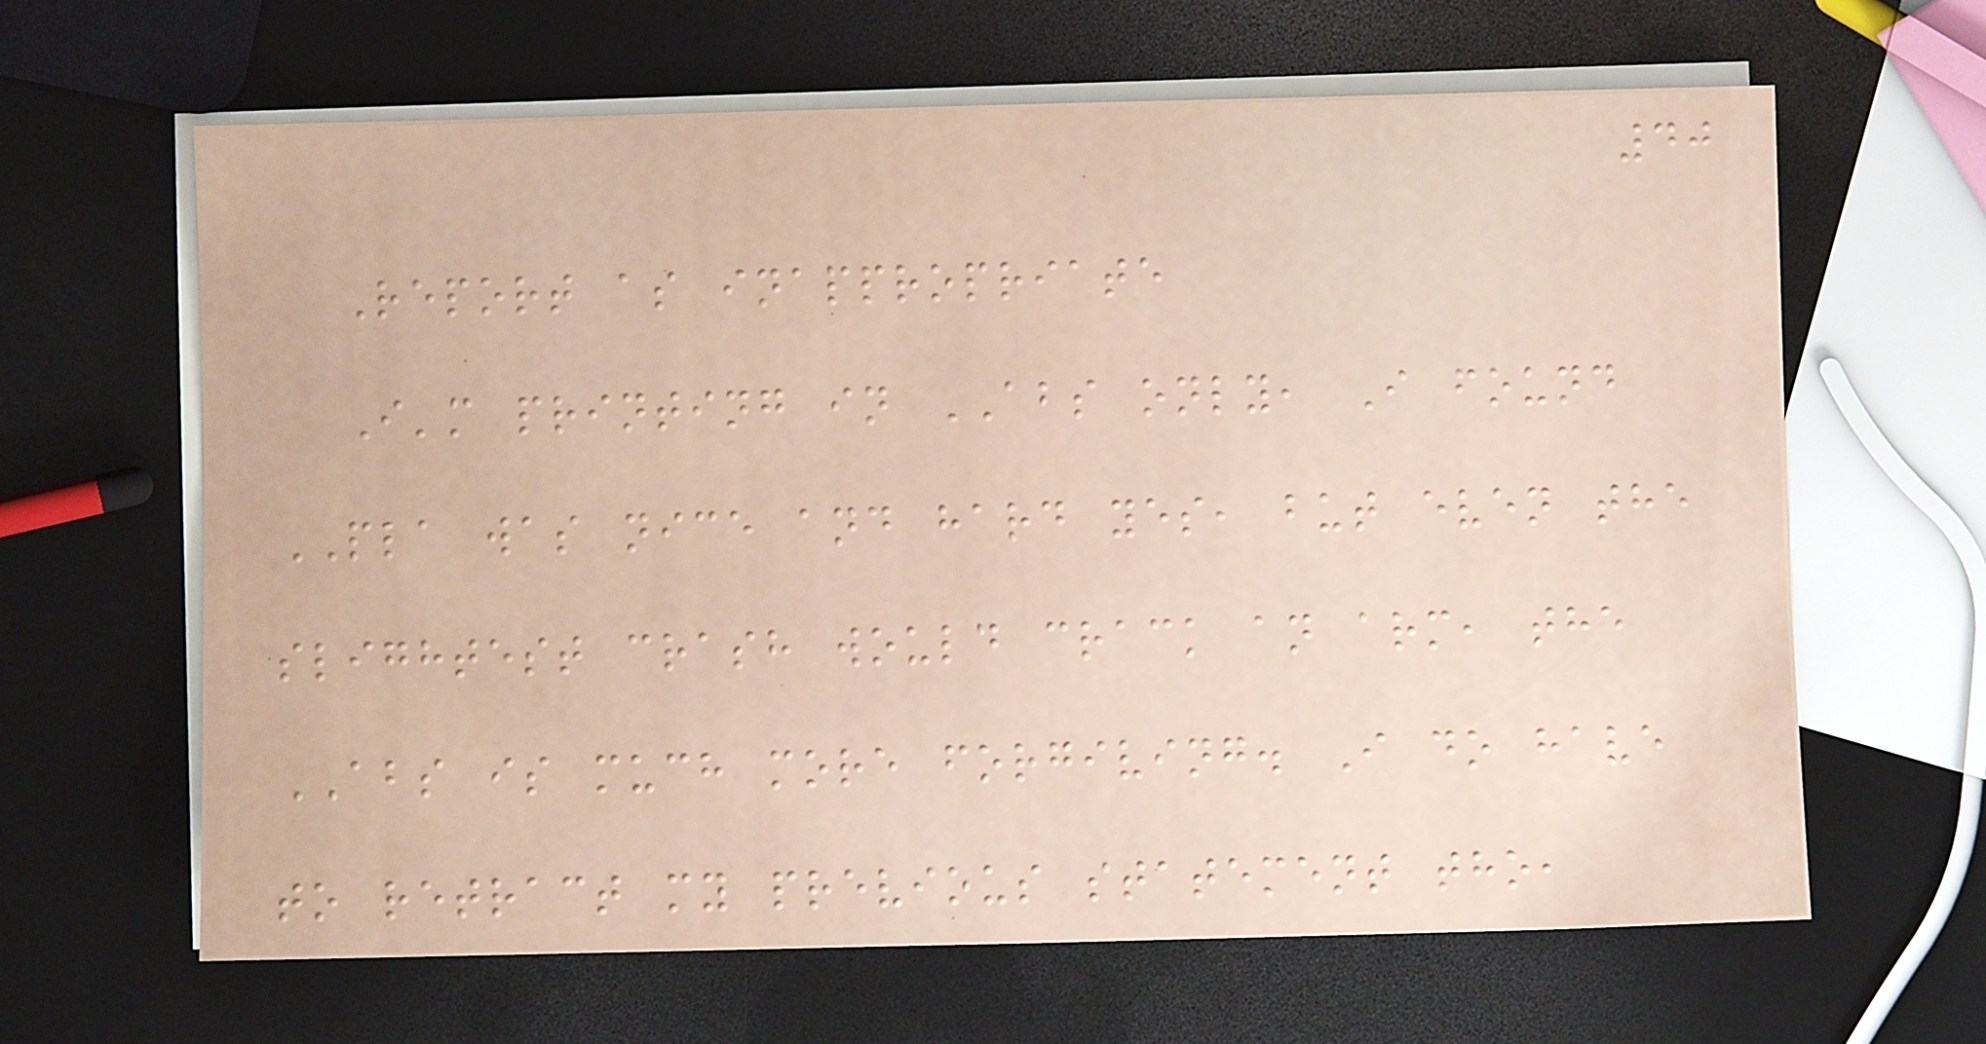40
Report as inappropriate
I'm printing in ABS only, I found
PLA was nice and hard yes, but even the
slightest crash would crack an arm, the
ABS is much more forgiving. I do have
to retract my previous statement tho,
